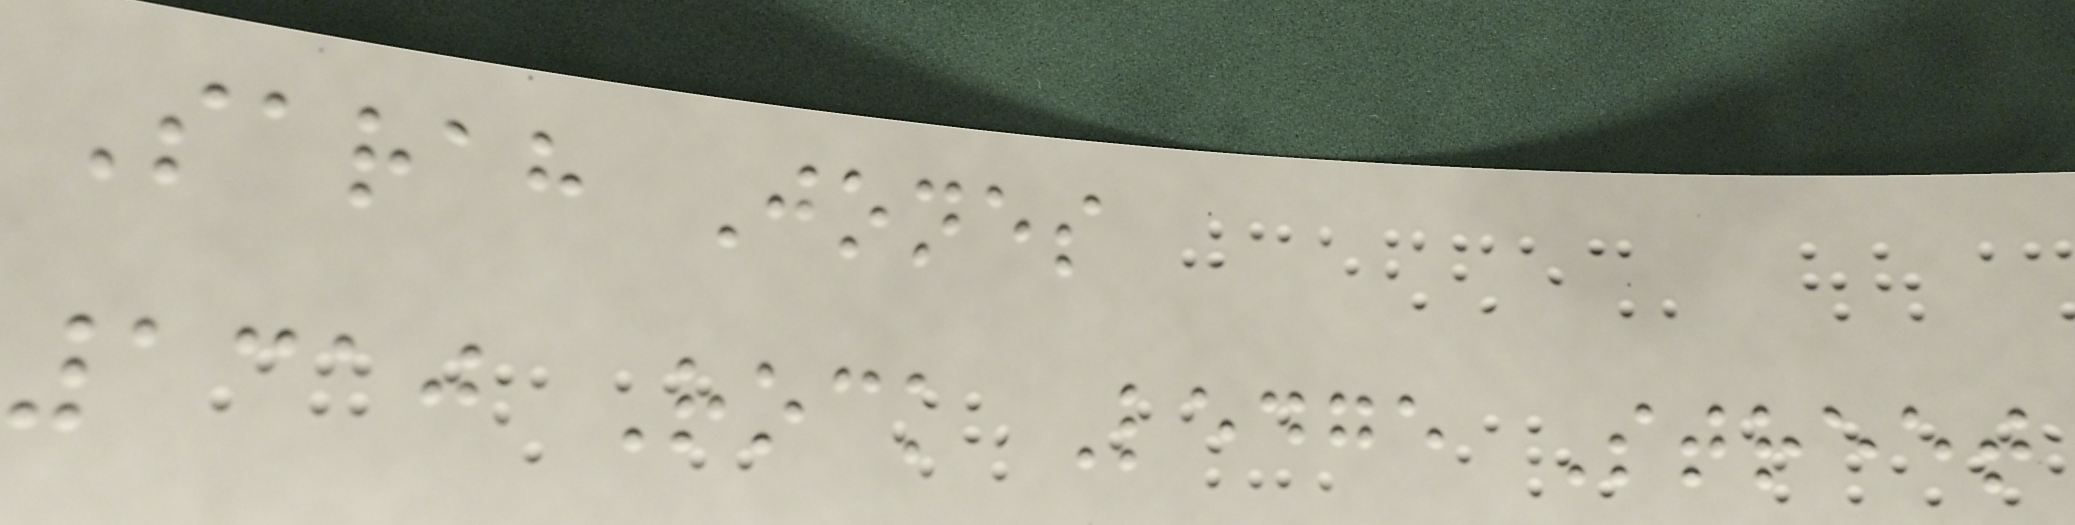Sarah Jones
1310 Rock Ledge Street
